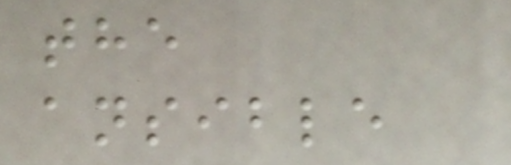the
ansible
